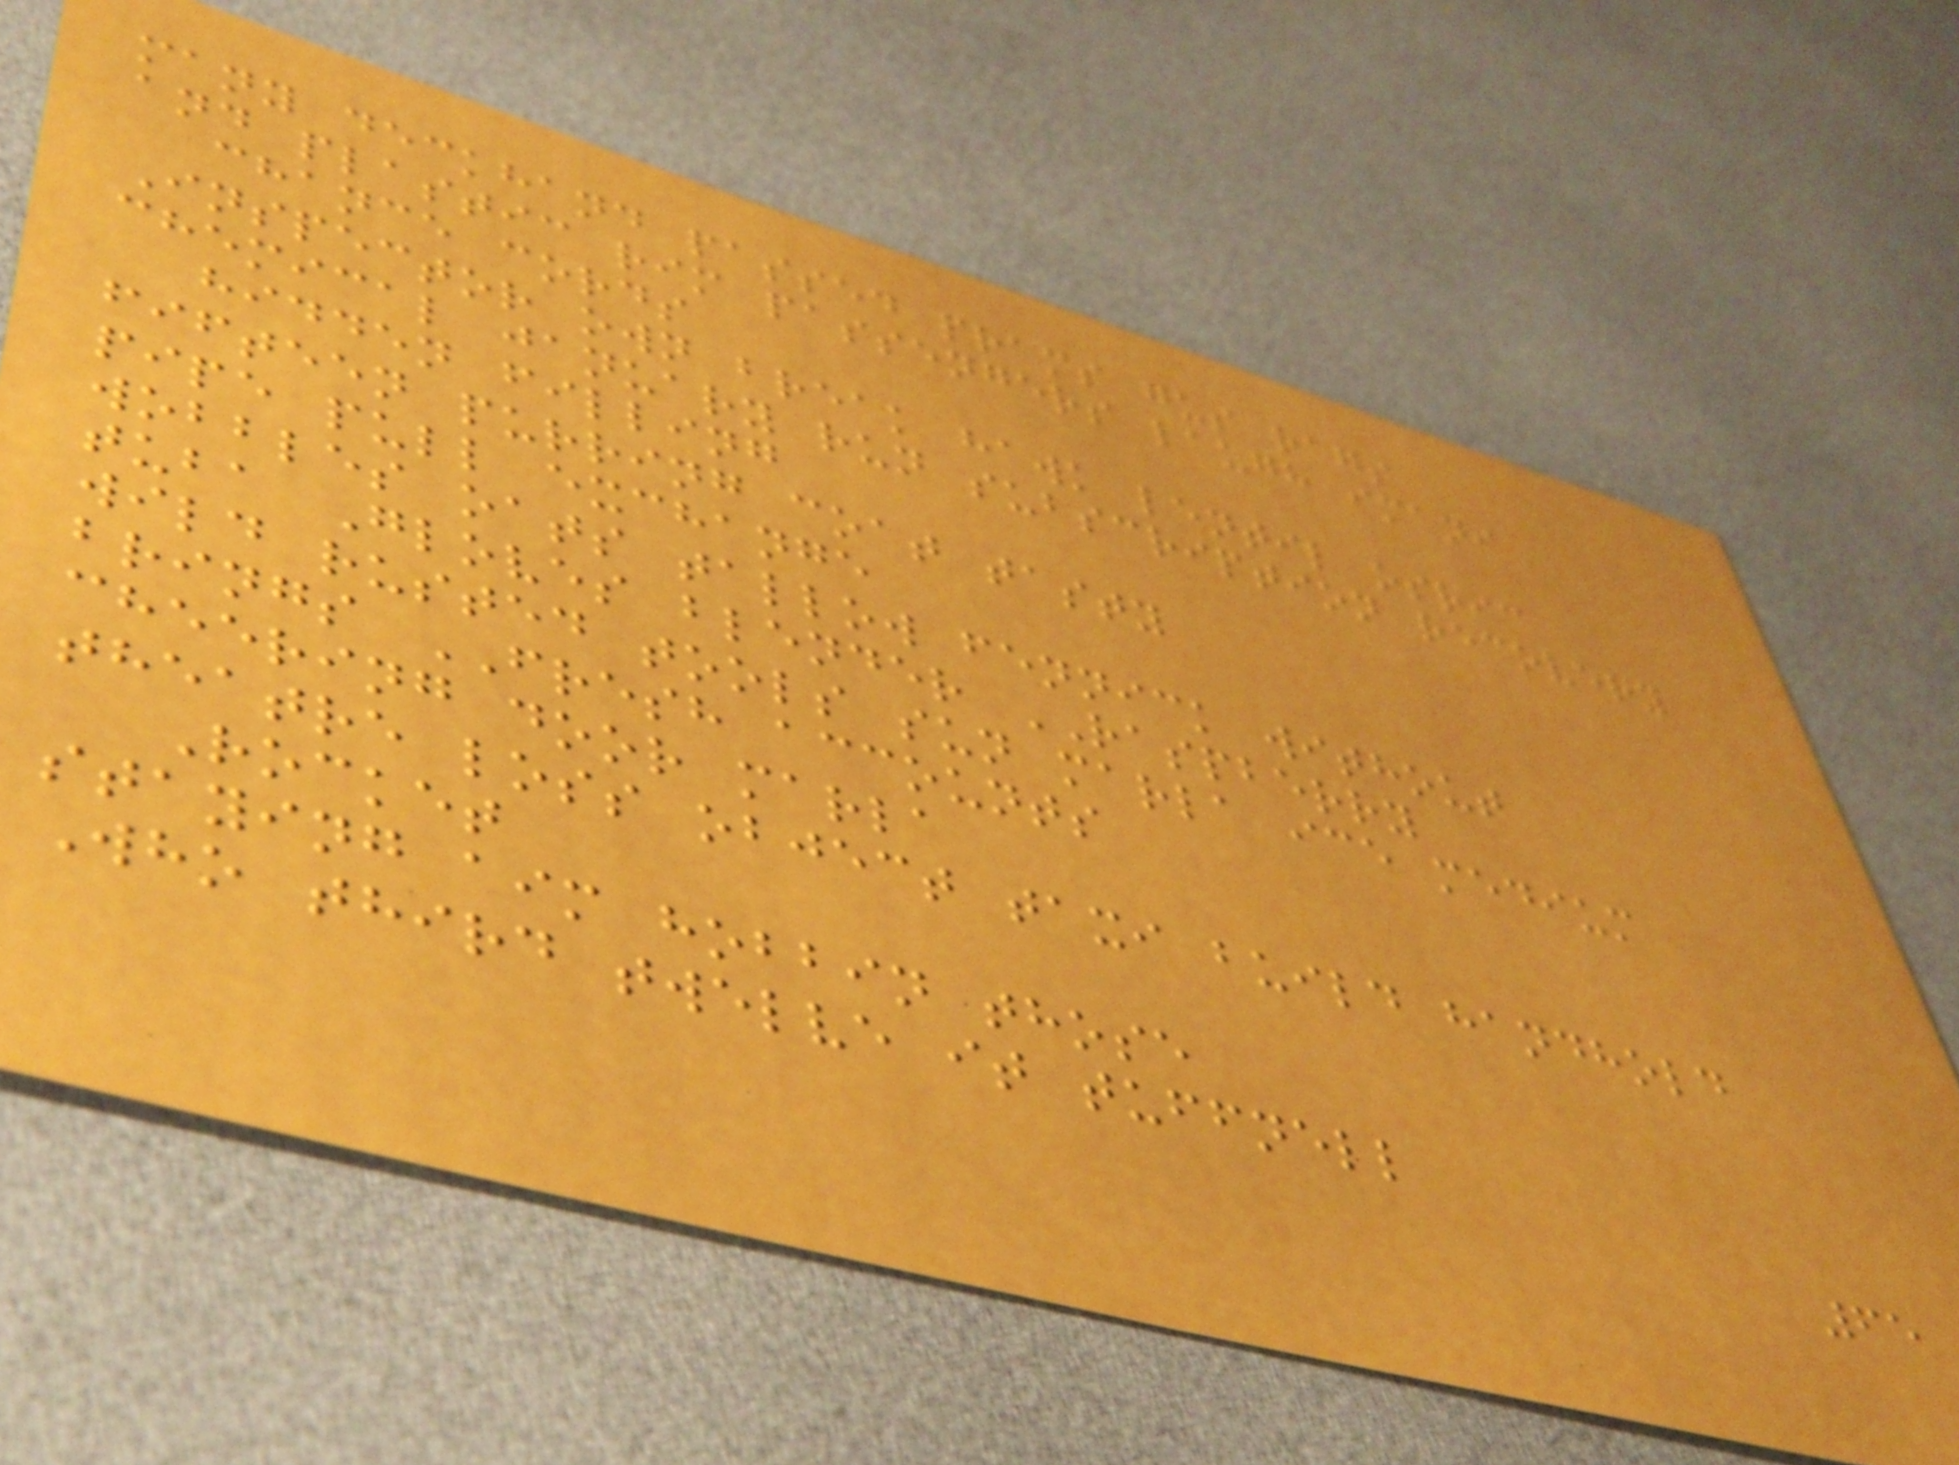many deckhand passed prams gus rags
and plastic rim passengers laugh imani
chance cords
Inspector own break hawk lentil osric
chemical january run subscription recovery
hidden filling
fifteen purring coat tasty
pipe pull exchange
wobbles oats tallow fennick without
tuba Gloves blender RASPBERRY
wild rusted tools sun marla ice medium
brings FRESH accounts
cheering door marla
theatre loss object taxi build handhold
Rocket
staying aim hobbin those
Who third twelve it tuffnell
65
